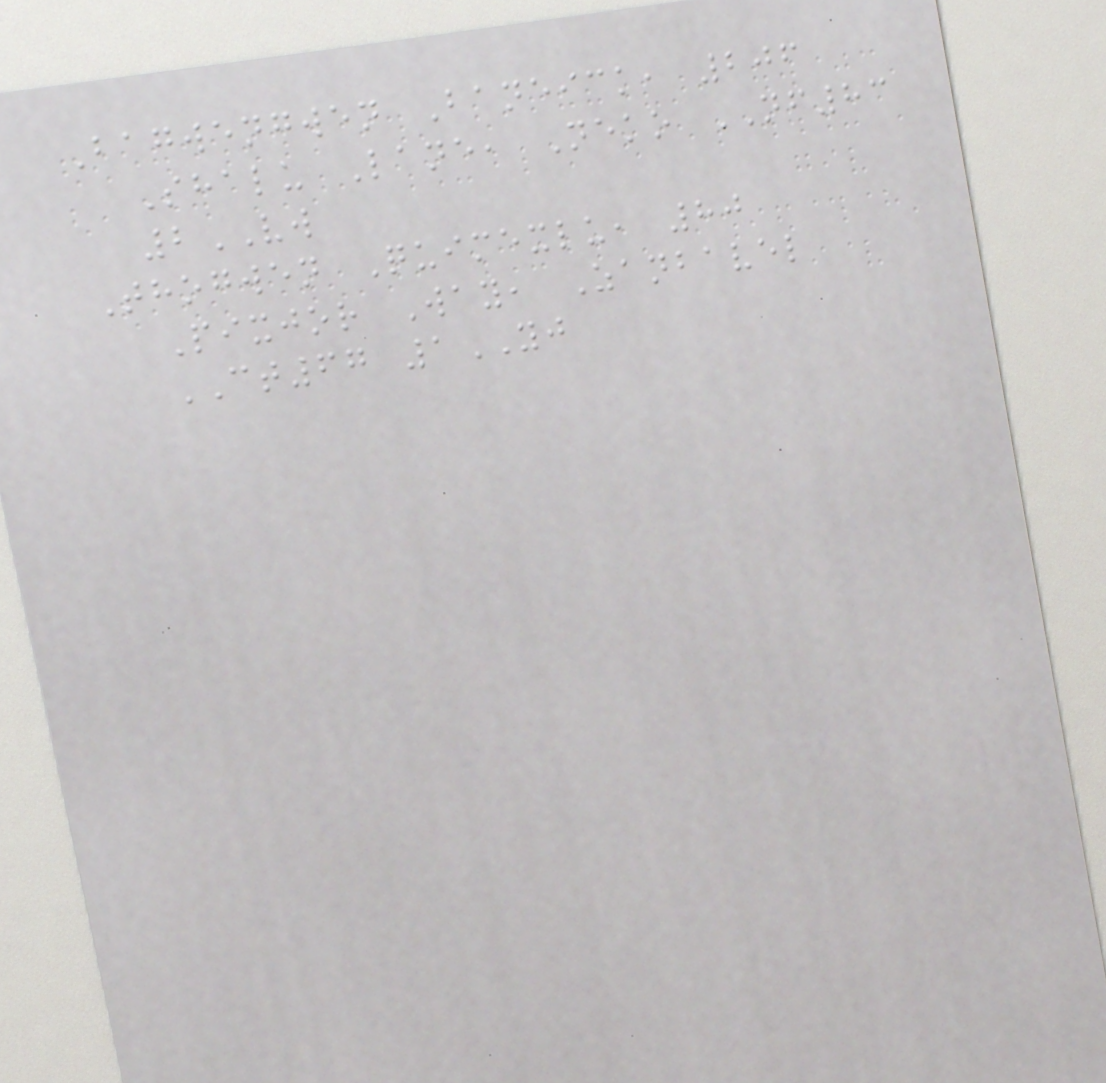Bagwengwen Baneick, 206
Shalu Lane, Neko NF83
2VW
Thogwen Quimexlu, 80
Pixjor Way, Zanbavel
CT67 1YJ
